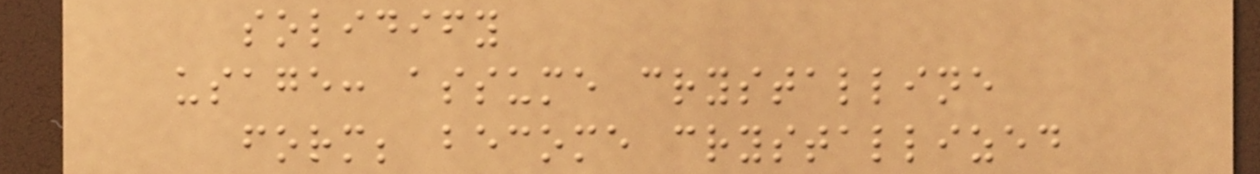solidify
usage: assume crystalline
form; become crystallized
